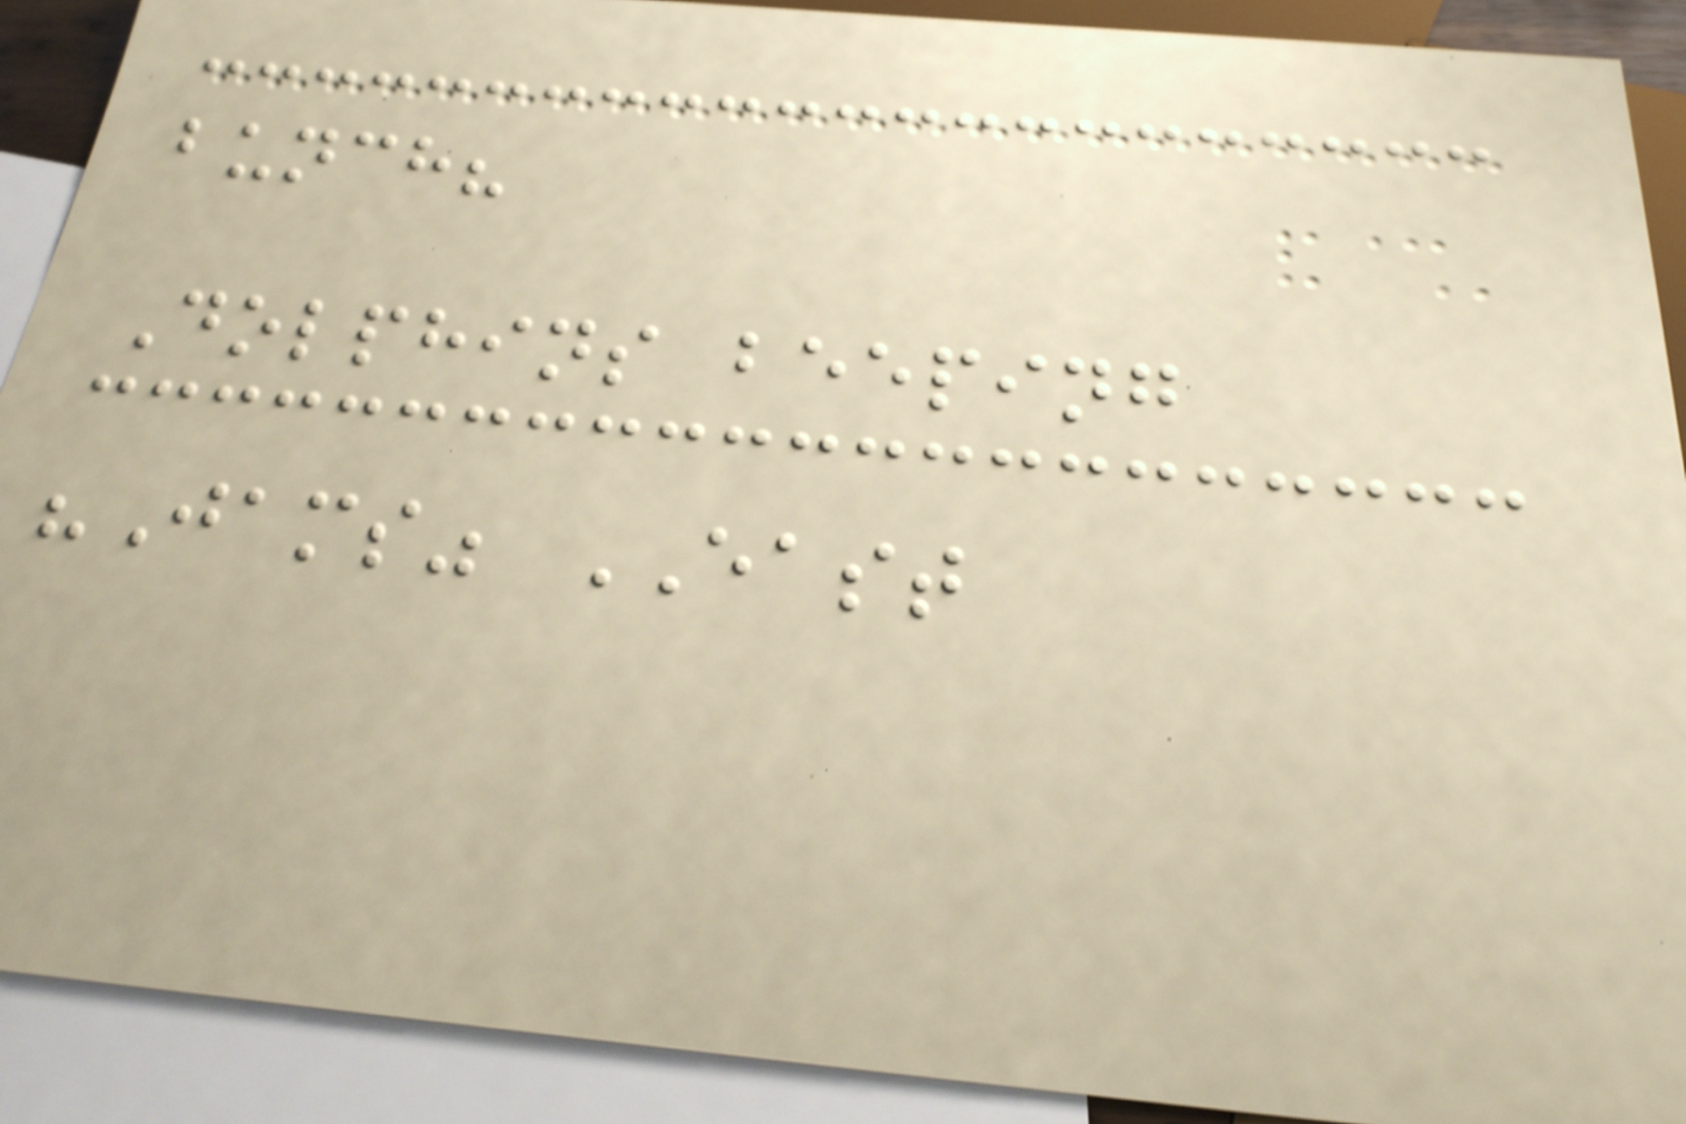bunch?
Dolphins beeping
"Jams" EAST
